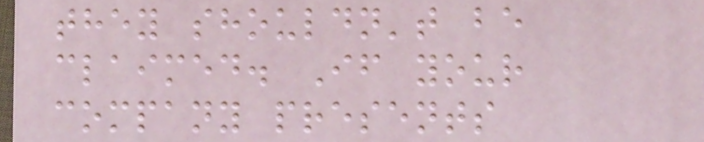they shouldn't be
claimed. If your
company presents
